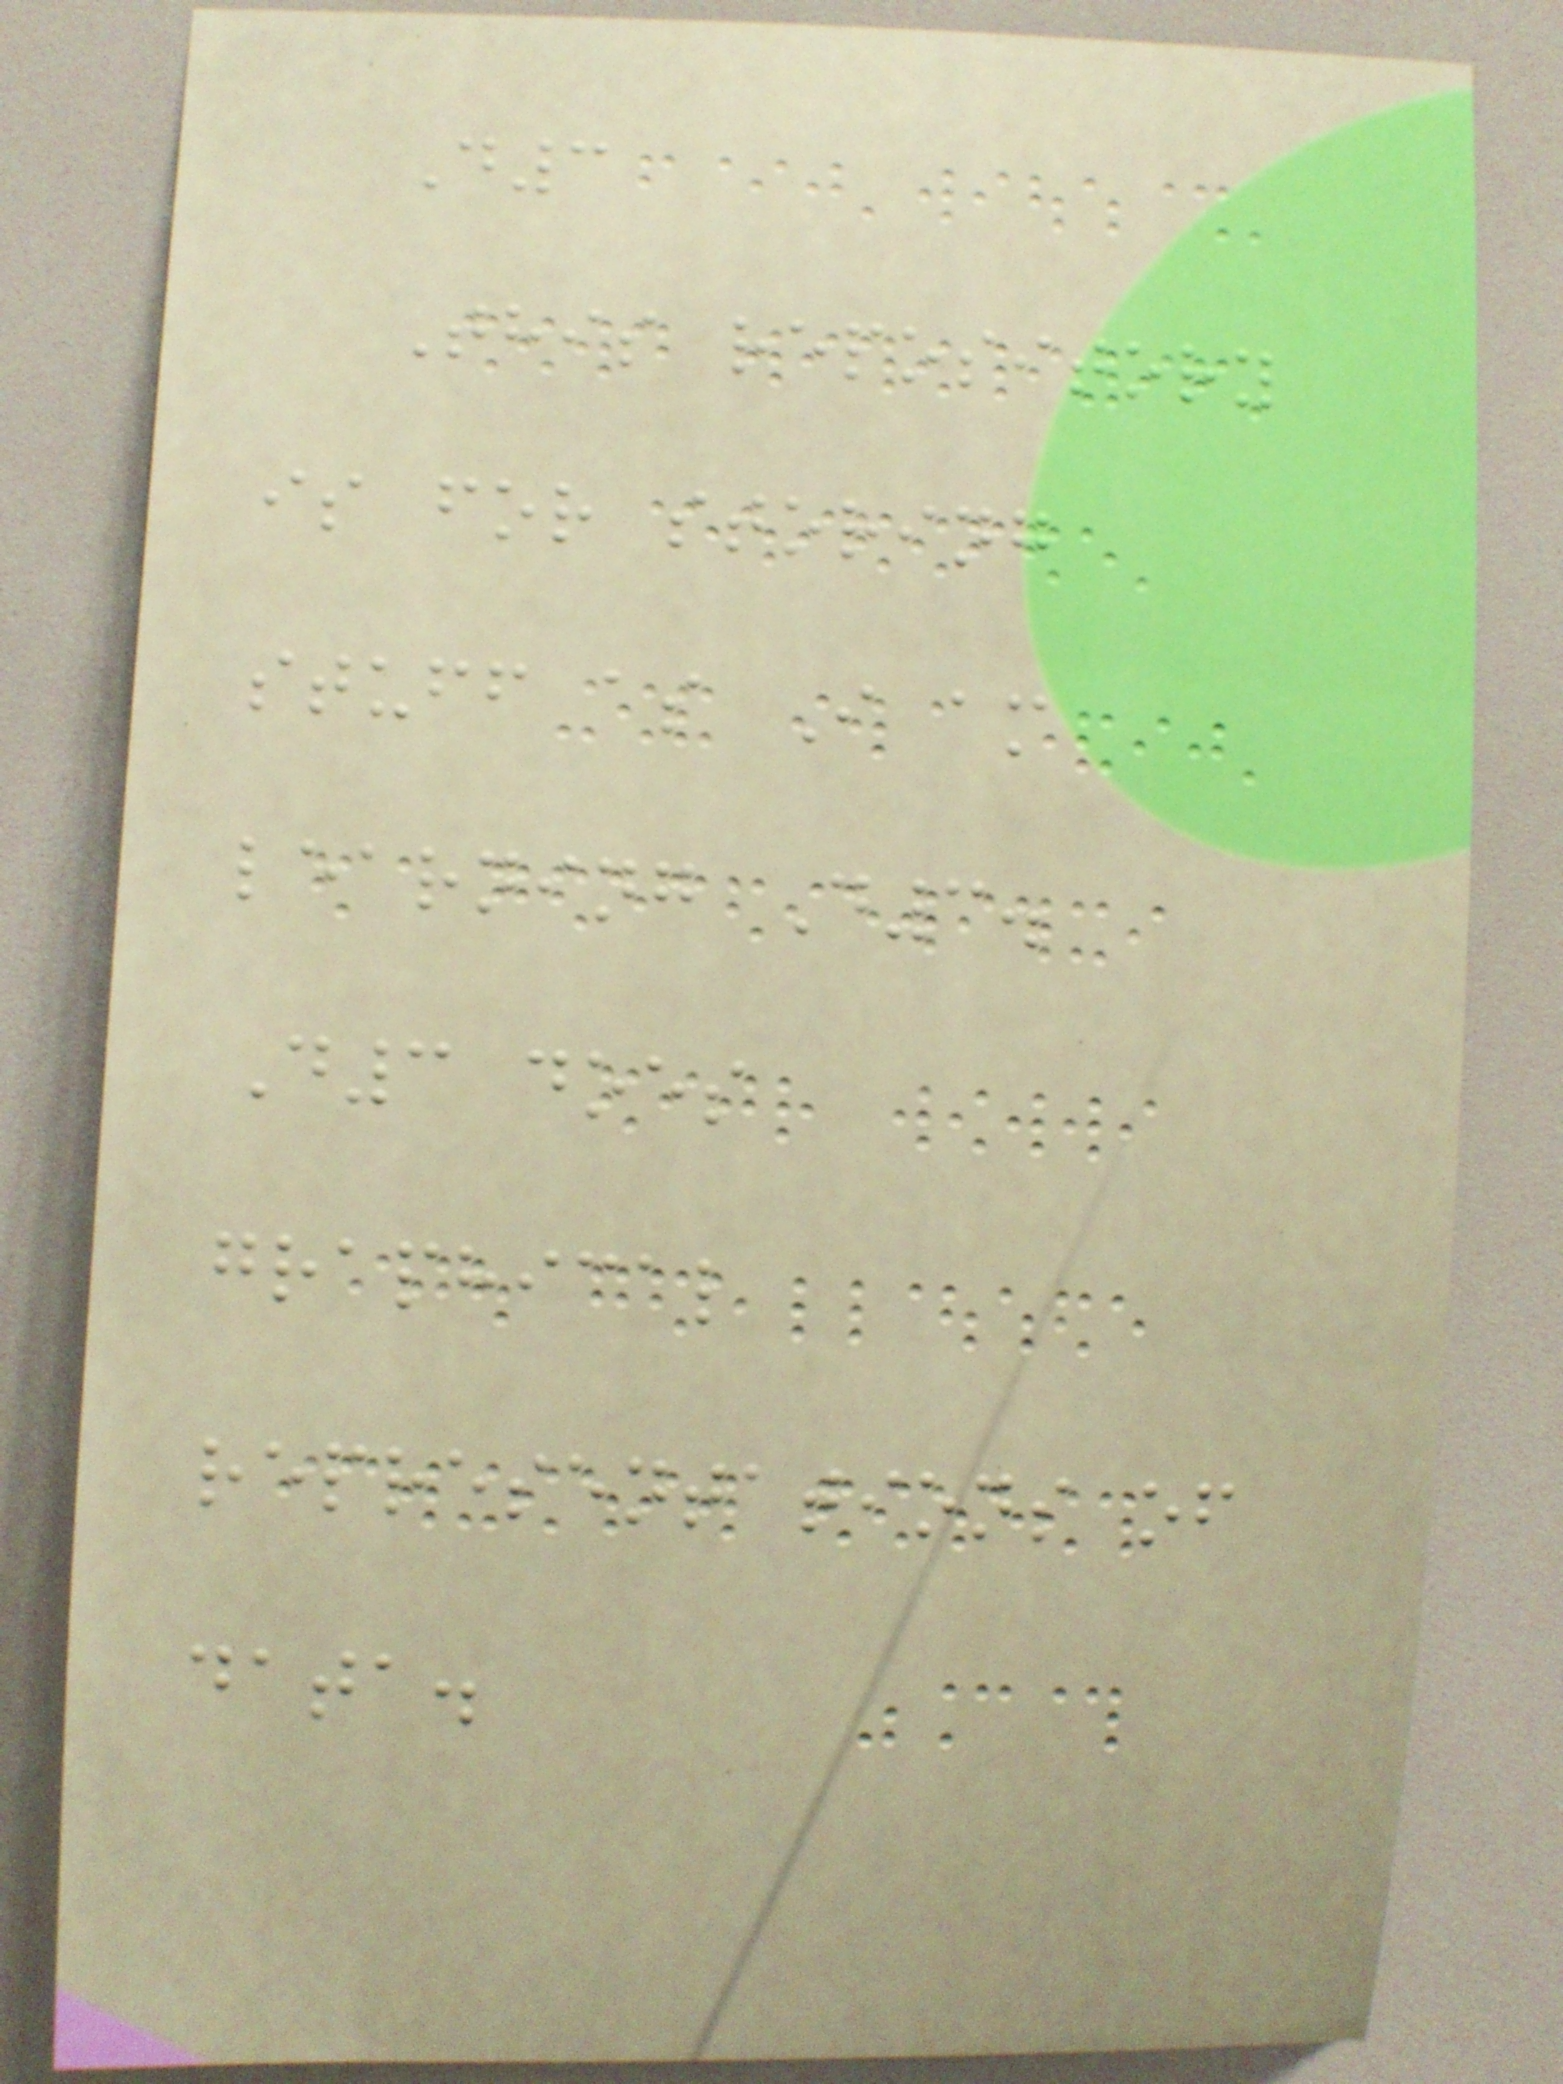D3
This repository
is for storing
stuff as I am
learning D3.
D3 does
graphical
representations of
data.
